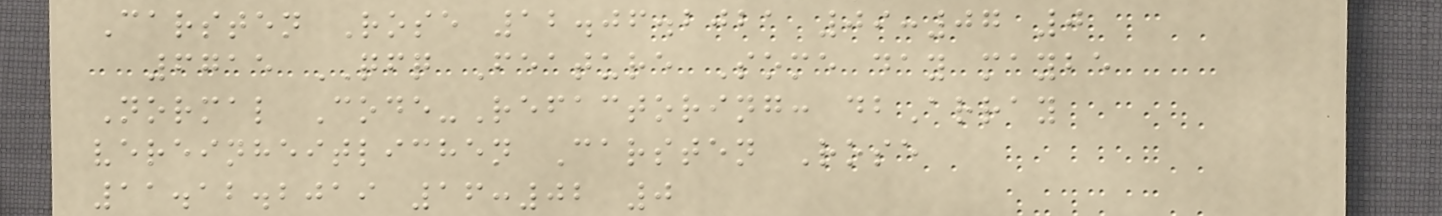Carsten Rose 12.06.2021 09:07 0
6715 QFQ Feature Some day maybe
Normal Code-Refactoring: dbArray
vereinheitlichen Carsten Rose
11.12.2019 16:02 0
